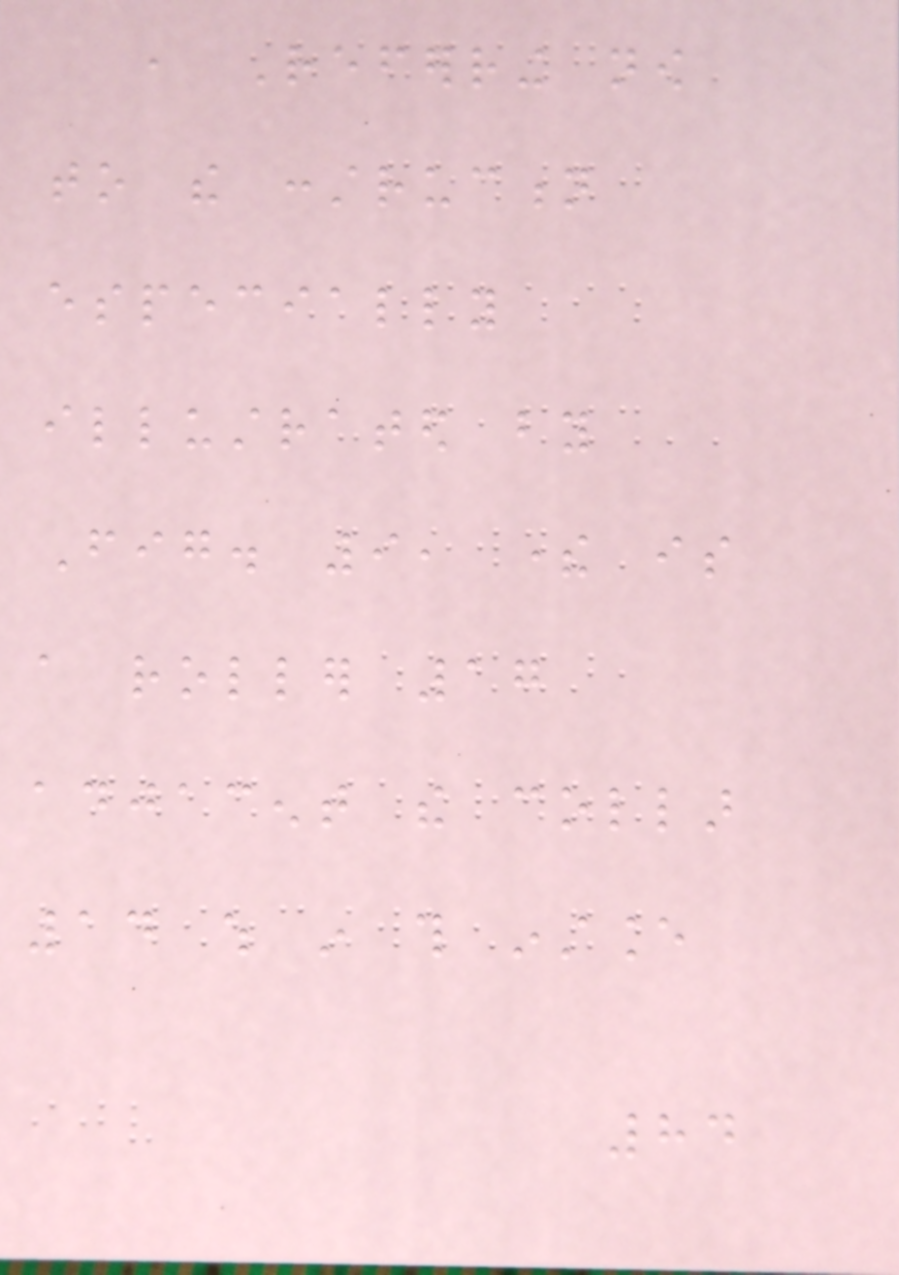, Referring now
to the construction
especially
illustrated by
Fig. 9, there is
a roller 17
adjacent the collar
14 which in this instance
84
